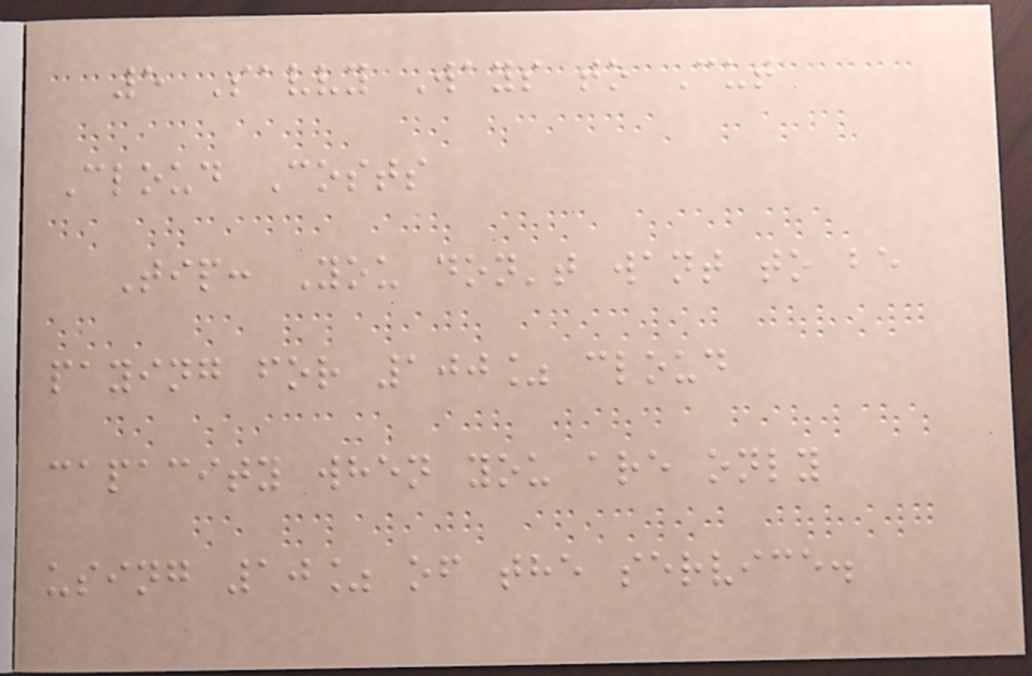5 Savvy Ways to Cut
Cloud Costs
Tip: You don't want to be
paying for 100% cloud
capacity when you are only
using 10% of the service.
